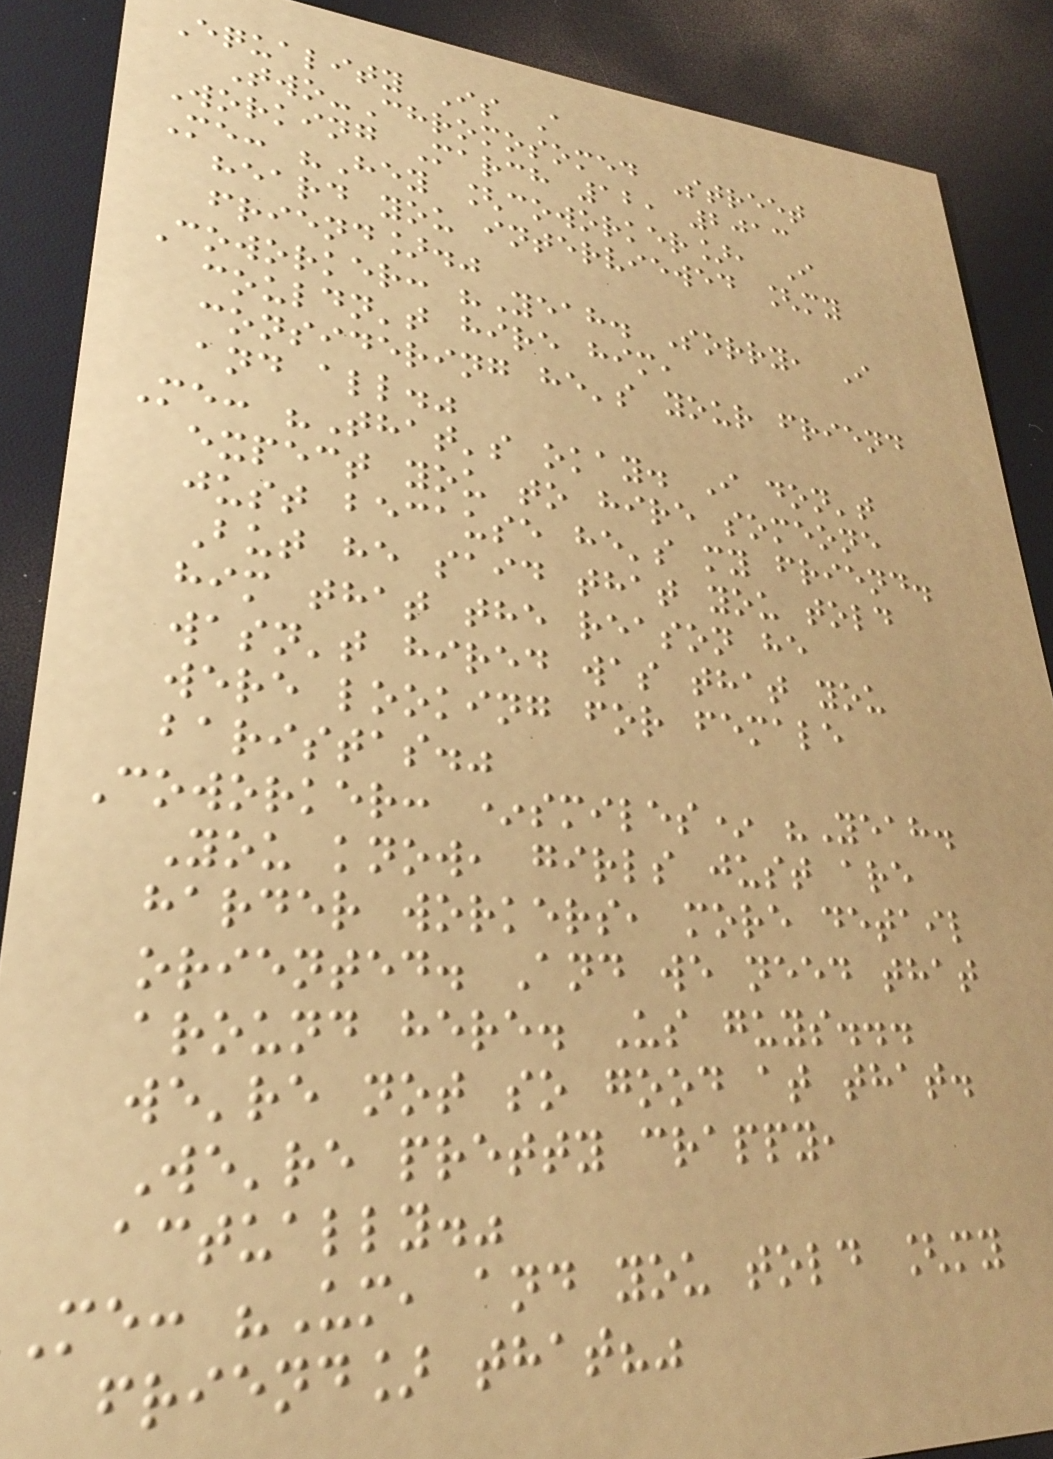Equality Is A
Two-Chromosomed Street
Working March 12, 2013
Me: "Hey [coworker], I
heard you interviewed [my
friend]."
Coworker: "Yeah. Sorry, I
couldn't hire him,
considering he's your friend
and all."
Me: "That's okay. I don't
expect you to hire someone
just because he's my friend.
But he said that you told
him that the reason he
wasn't hired was that you
were looking for female
baristas."
Coworker: *smiles* "Yeah.
You know, girls just are
harder workers, more detail
oriented. And we need that
around here. Us guys...
we're not so good at that.
We're pretty crappy,
actually."
Me: "Um, and you told [my
friend] that?"
